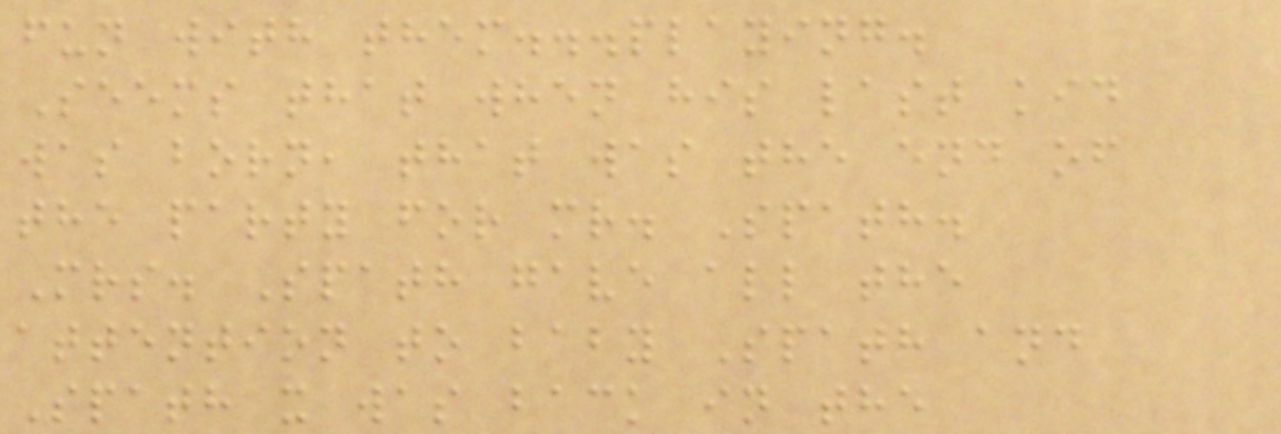fun with them...playing.
Seems that when his last kid
was born, that was the end of
the party for mr. Spath.
Mrs. Spath gave all the
attention to baby Spath and
Spath x was back in the
